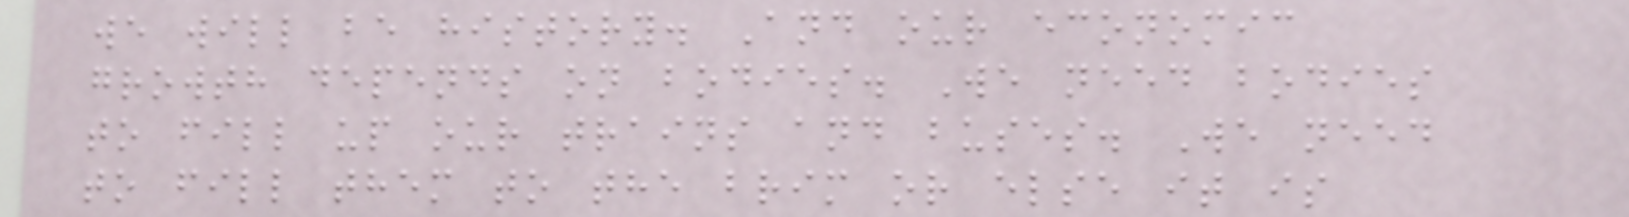we will be history. And our economic
growth depends on bodies. We need bodies
to fill up our trains and buses. We need
to fill them to the brim or else it is
